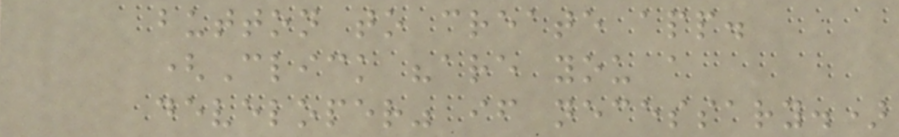button to create app.
(Click "are you a
developer" if necessary.)
